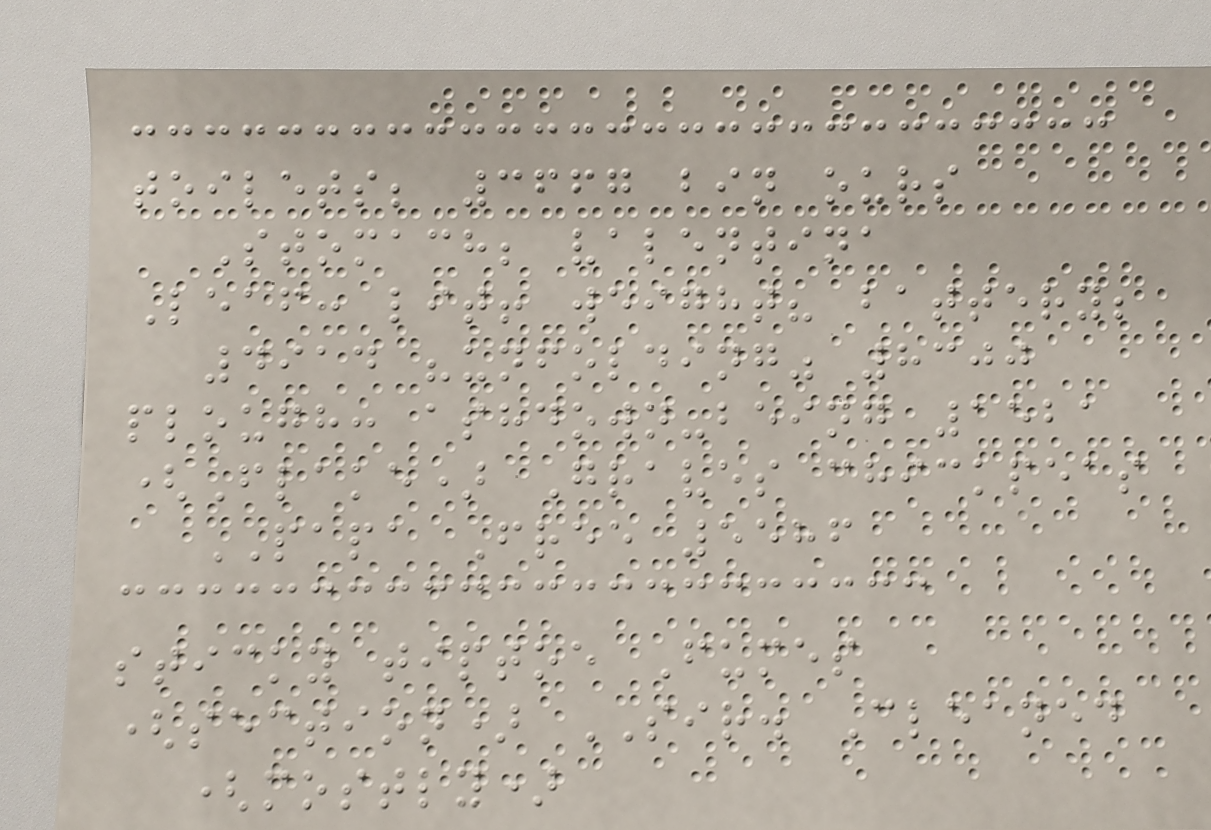toilets; 3667 bin ours
Stomach; valentina
Leaf: lit! weight? battery;
4914 "unfolding" 8300
plough: ashdown-being 1521
(Flake) Graves chickpeas
PAPA Free 5586
sticky tiptoe Fumes
(section) SIR. Cleaned
(mostly)
